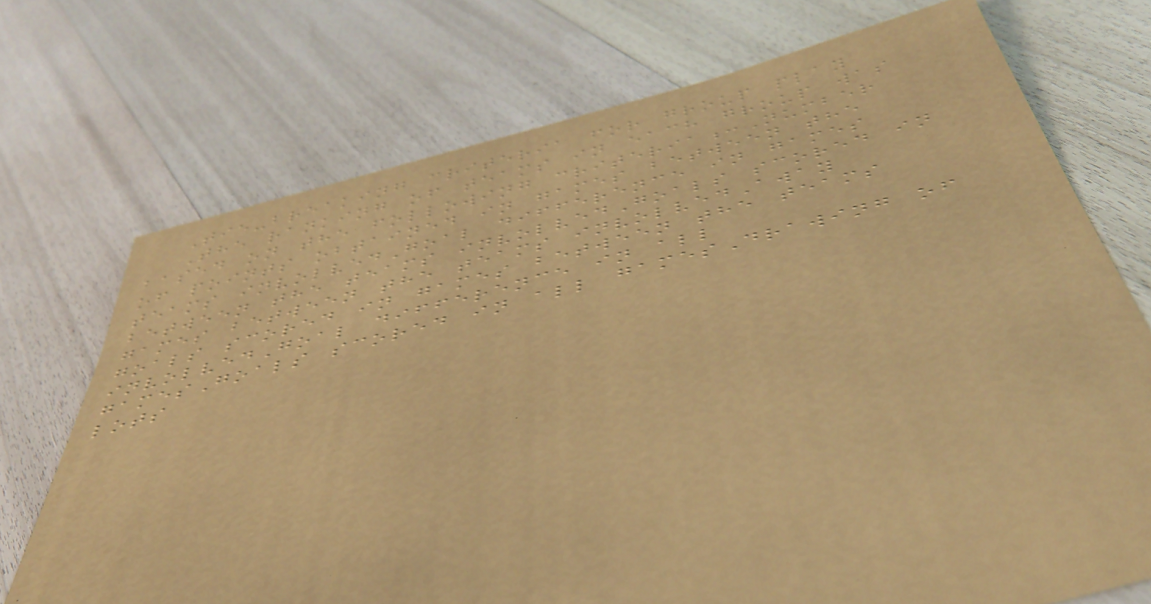Tie-breaking criteria for group play
The ranking of teams in each group was
based on the following criteria:Number
of points obtained in games between the
teams involvedGoal difference in games
between the teams involvedGoals scored in
games between the teams involvedAway
goals scored in games between the teams
involvedGoal difference in all
gamesGoals scored in all gamesDrawing of
lots
